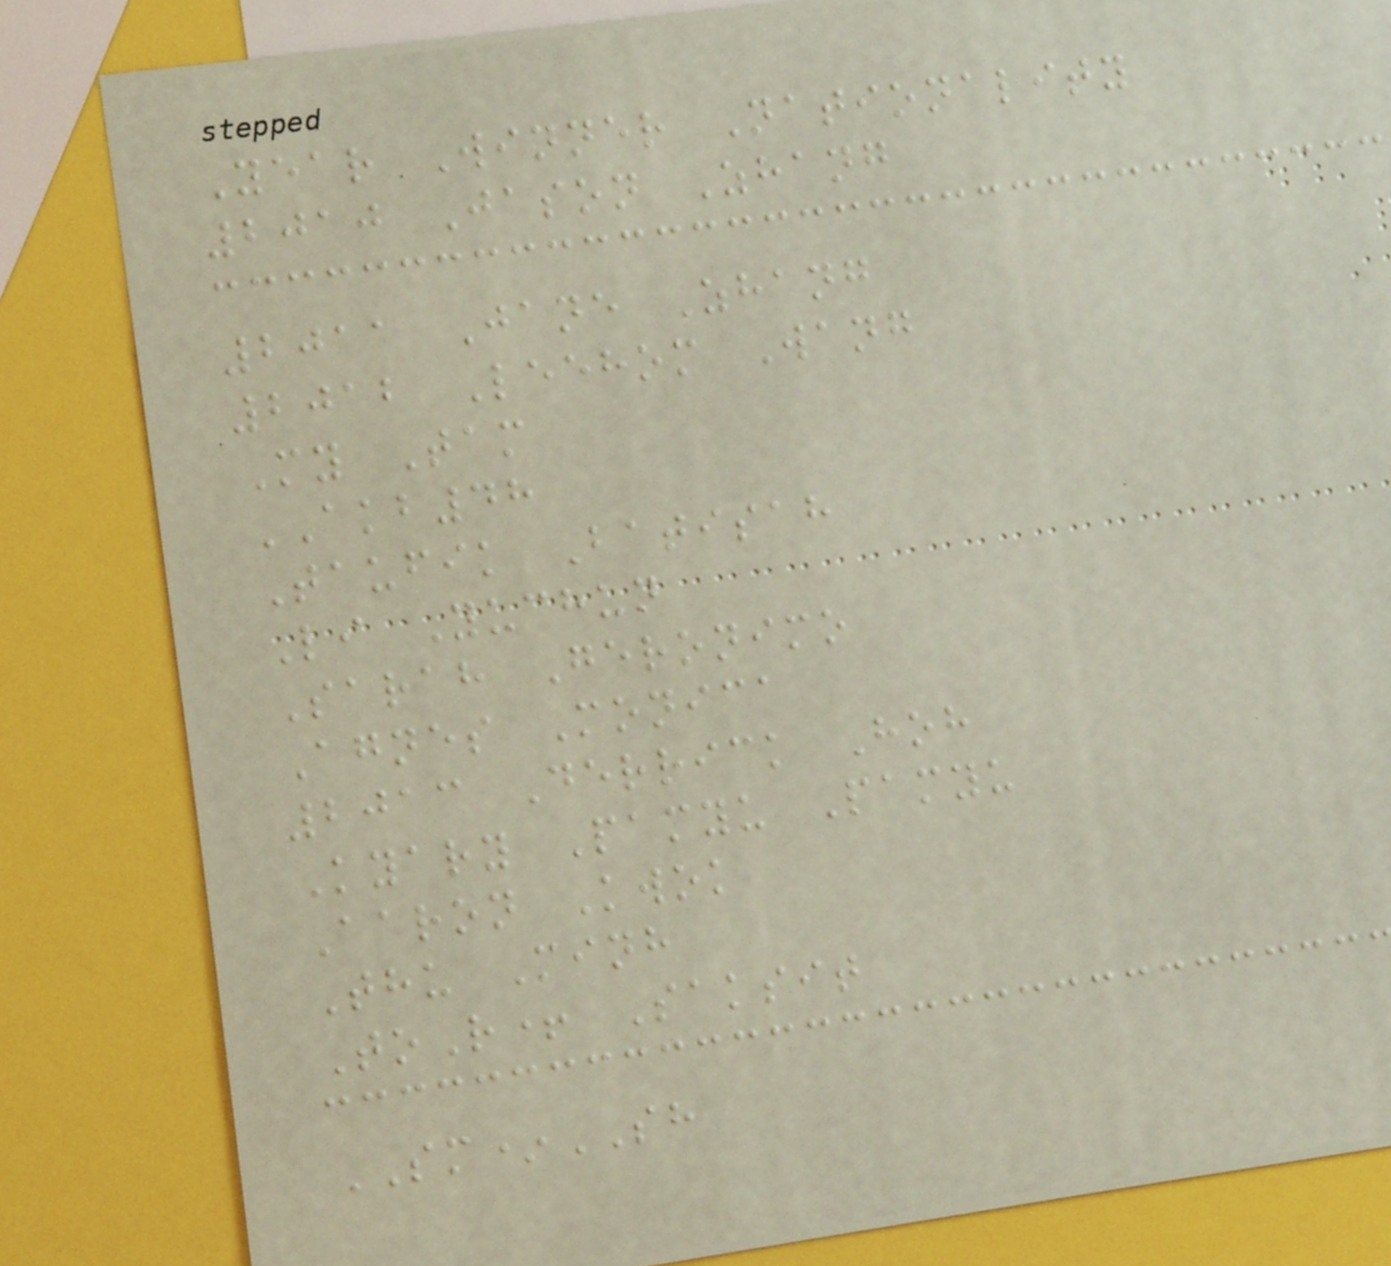Year Winner Nationality
2010 Jason Zhang
2011 Jane Zhang
2012 Leehom Wang
My Tam
AKB48
Taufik Batisah
Li Yuchun
Sarah Geronimo
Agnes Monica
2013 Derrick Hoh
Kyary Pamyu Pamyu
Aaron Kwok
Thu Minh
ToR+ Saksit
SM*SH
